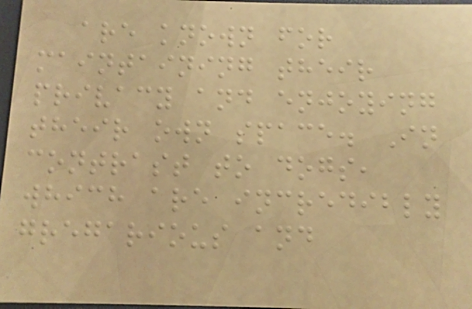are known for
maintaining their
privacy and enjoying
their own space. In
contrast to dogs,
which are incredibly
gregarious and
